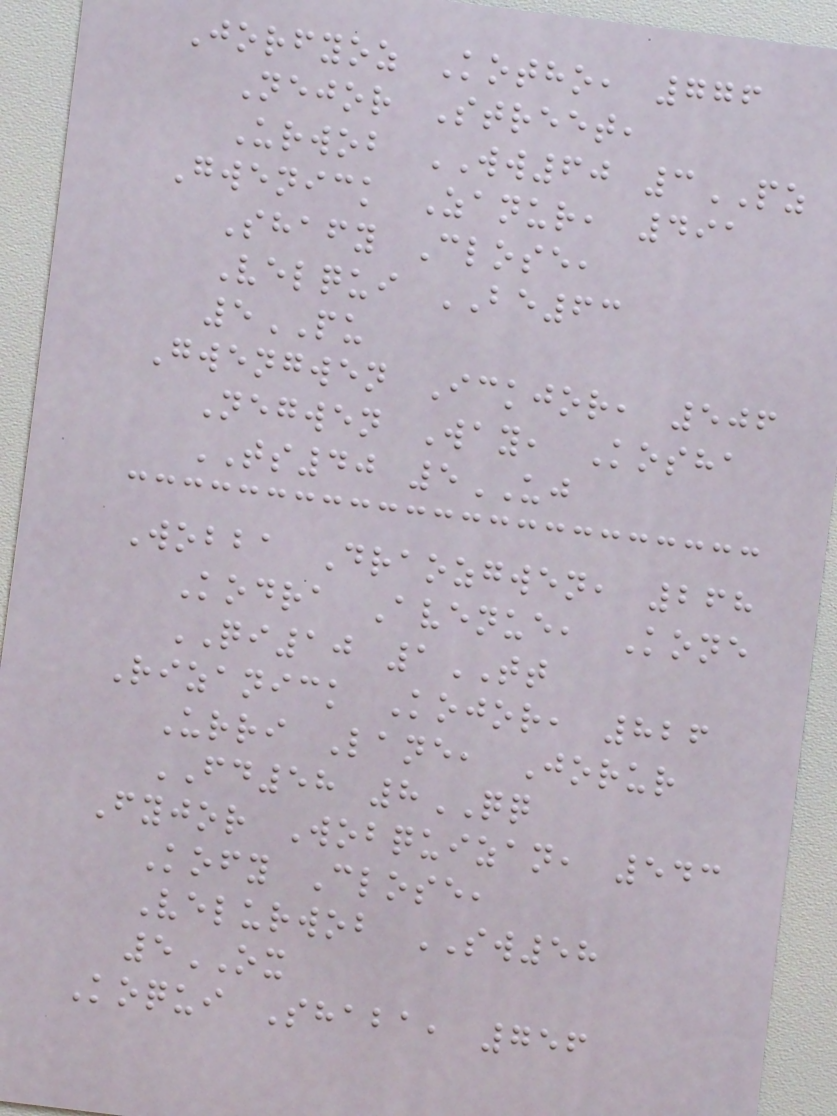Jorfyoz Kotho, 776
Nejor Street,
Urwob WW60 3PZ
Gwenick Zanur, 491
Shafy Close,
Velqui BE63
5PU
Gwengwen Ickjor, 506
Negwen Way, Kosha
TS40 5UJ
Wobba Draozgwen, 268
Kodra Avenue, Kone
QI10 1TT
Rizanick Kojor, 826
Urri Lane, Jorur
FD58 8QQ
Fyjor Wobquizan, 543
Kofy Close,
Velurwob SW58
5OX
Koqui Shaba, 756
